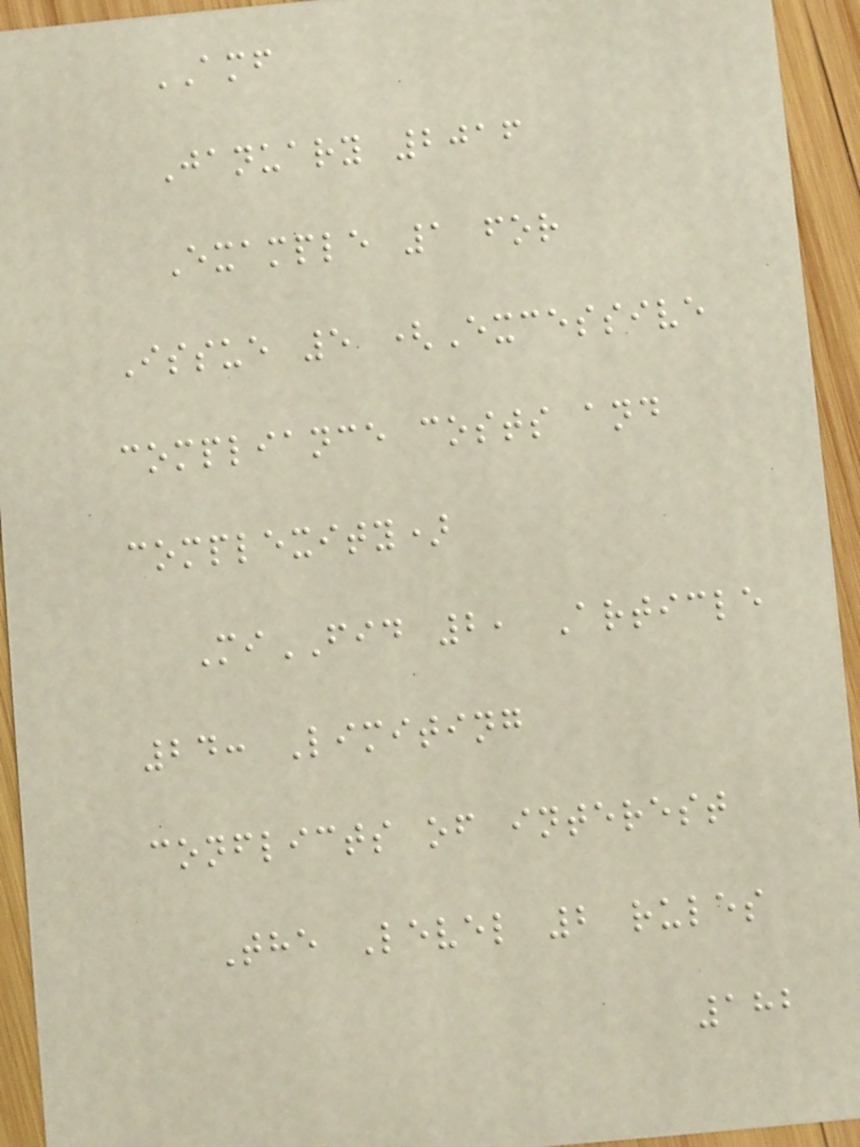AMF
January 2016
Example 1 for
Issue 5 (Excessive
compliance costs and
complexity)
MiFID 2, Article
24: Limiting
conflicts of interest
The Level 2 rules
182
